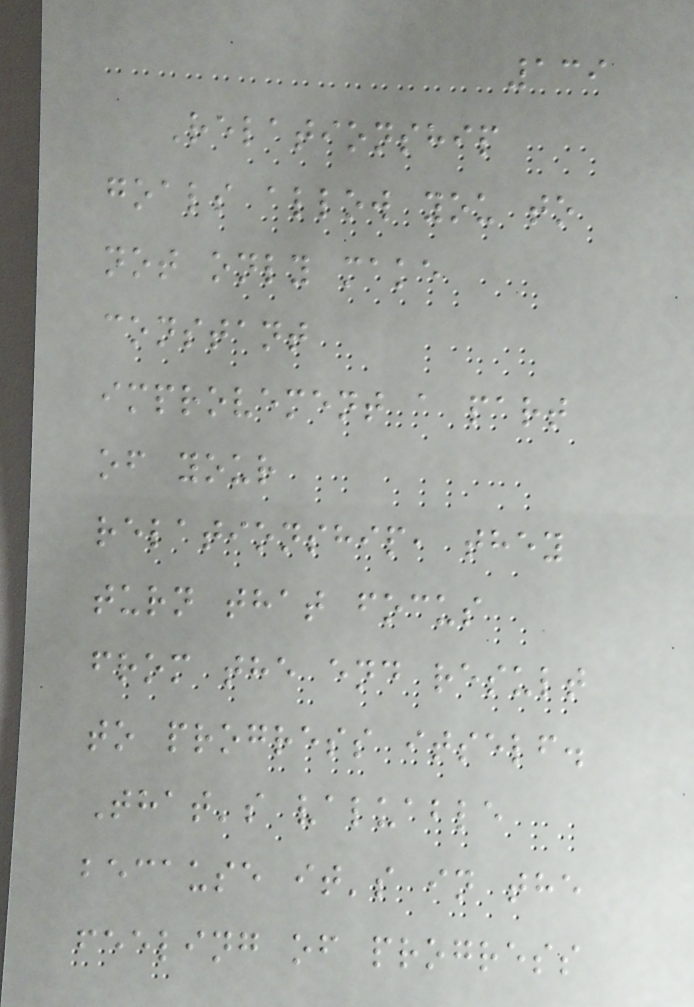139
Relationship
goals allow you to
not only make
constant
improvement a part
of your
relationship, they
turn that focus
from the end result
to progress itself.
That's valuable
because it's in the
feeling of progress
